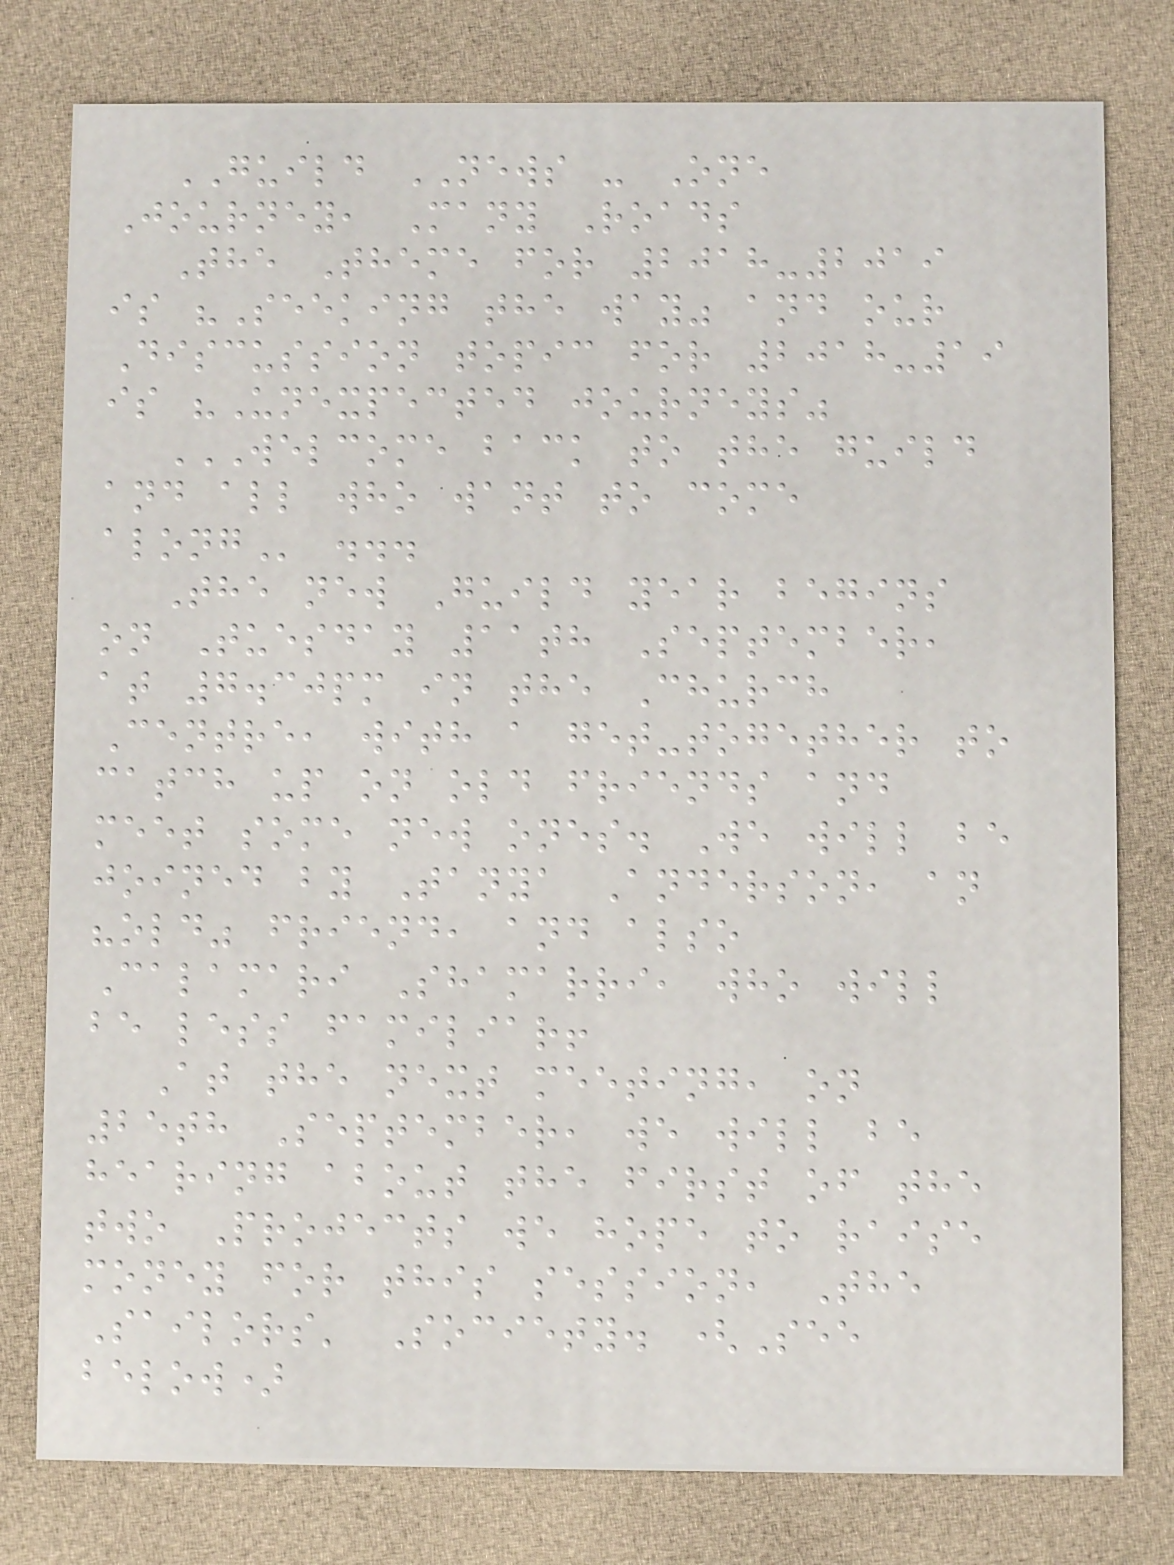GUILD NEWS - One
Journey, Many Roads
The Theme for 2018-2019
is "Seeking the way" and our
Discussion topic for 2018-19
is "Unexpected journeys"
WELCOME BACK TO THE GUILD
AND ALL WHO WANT TO COME
ALONG ...
The new Guild year begins
on Tuesday 11th September,
at 7.30pm in the Church
Centre, with a get-together to
catch up on old friends and
meet some new ones. We will be
joined by Tanya Anderson, an
"old" friend, and also
Calamari Shamarri, who will
be less familiar!
At the next meeting, on
25th September, we will be
hearing about the first of the
two Projects we hope to raise
money for this session, The
Sailors' Society. (See
below)
